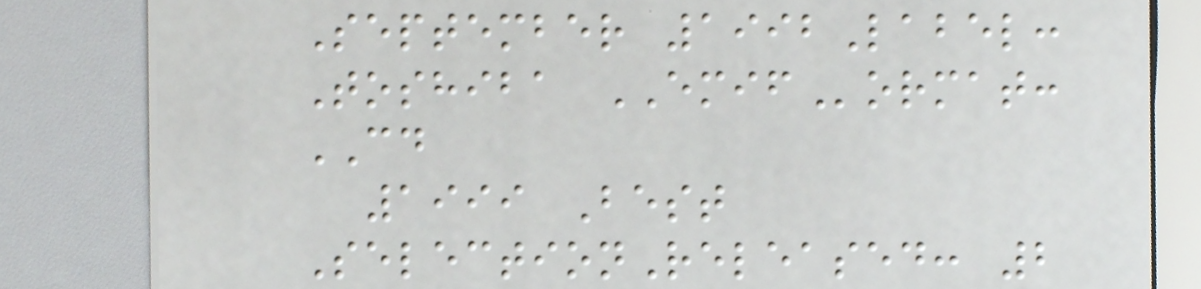September 1992Label:
Toshiba EMIFormat:
CD
1999 Best
SelectionReleased: 2
